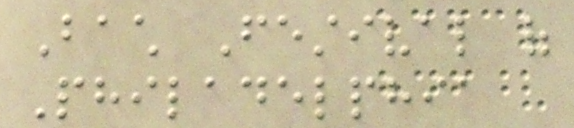Bach Festival of
Philadelphia
